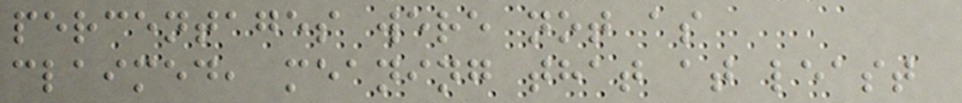percentages were not as
claimed, meaning that at least
